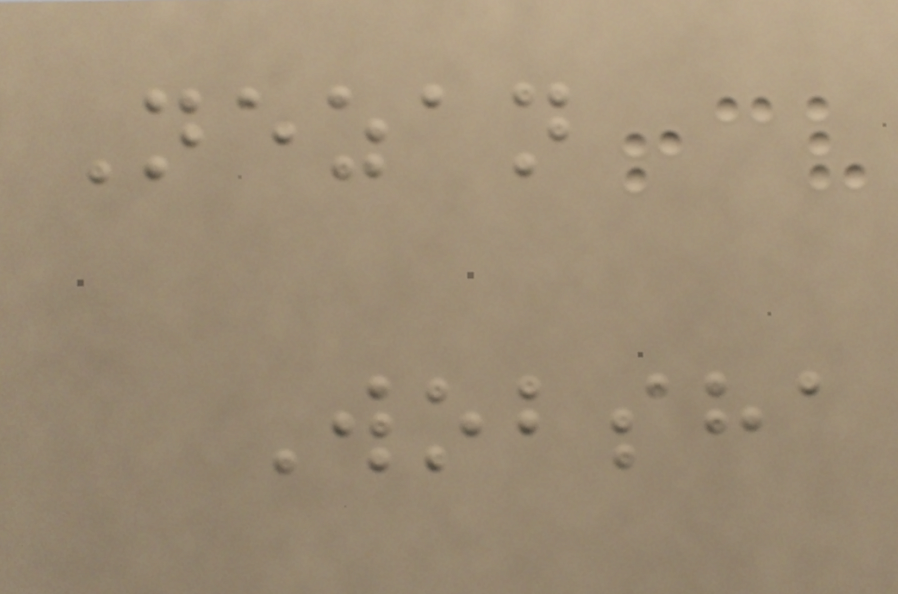Nezan
Wobsha
